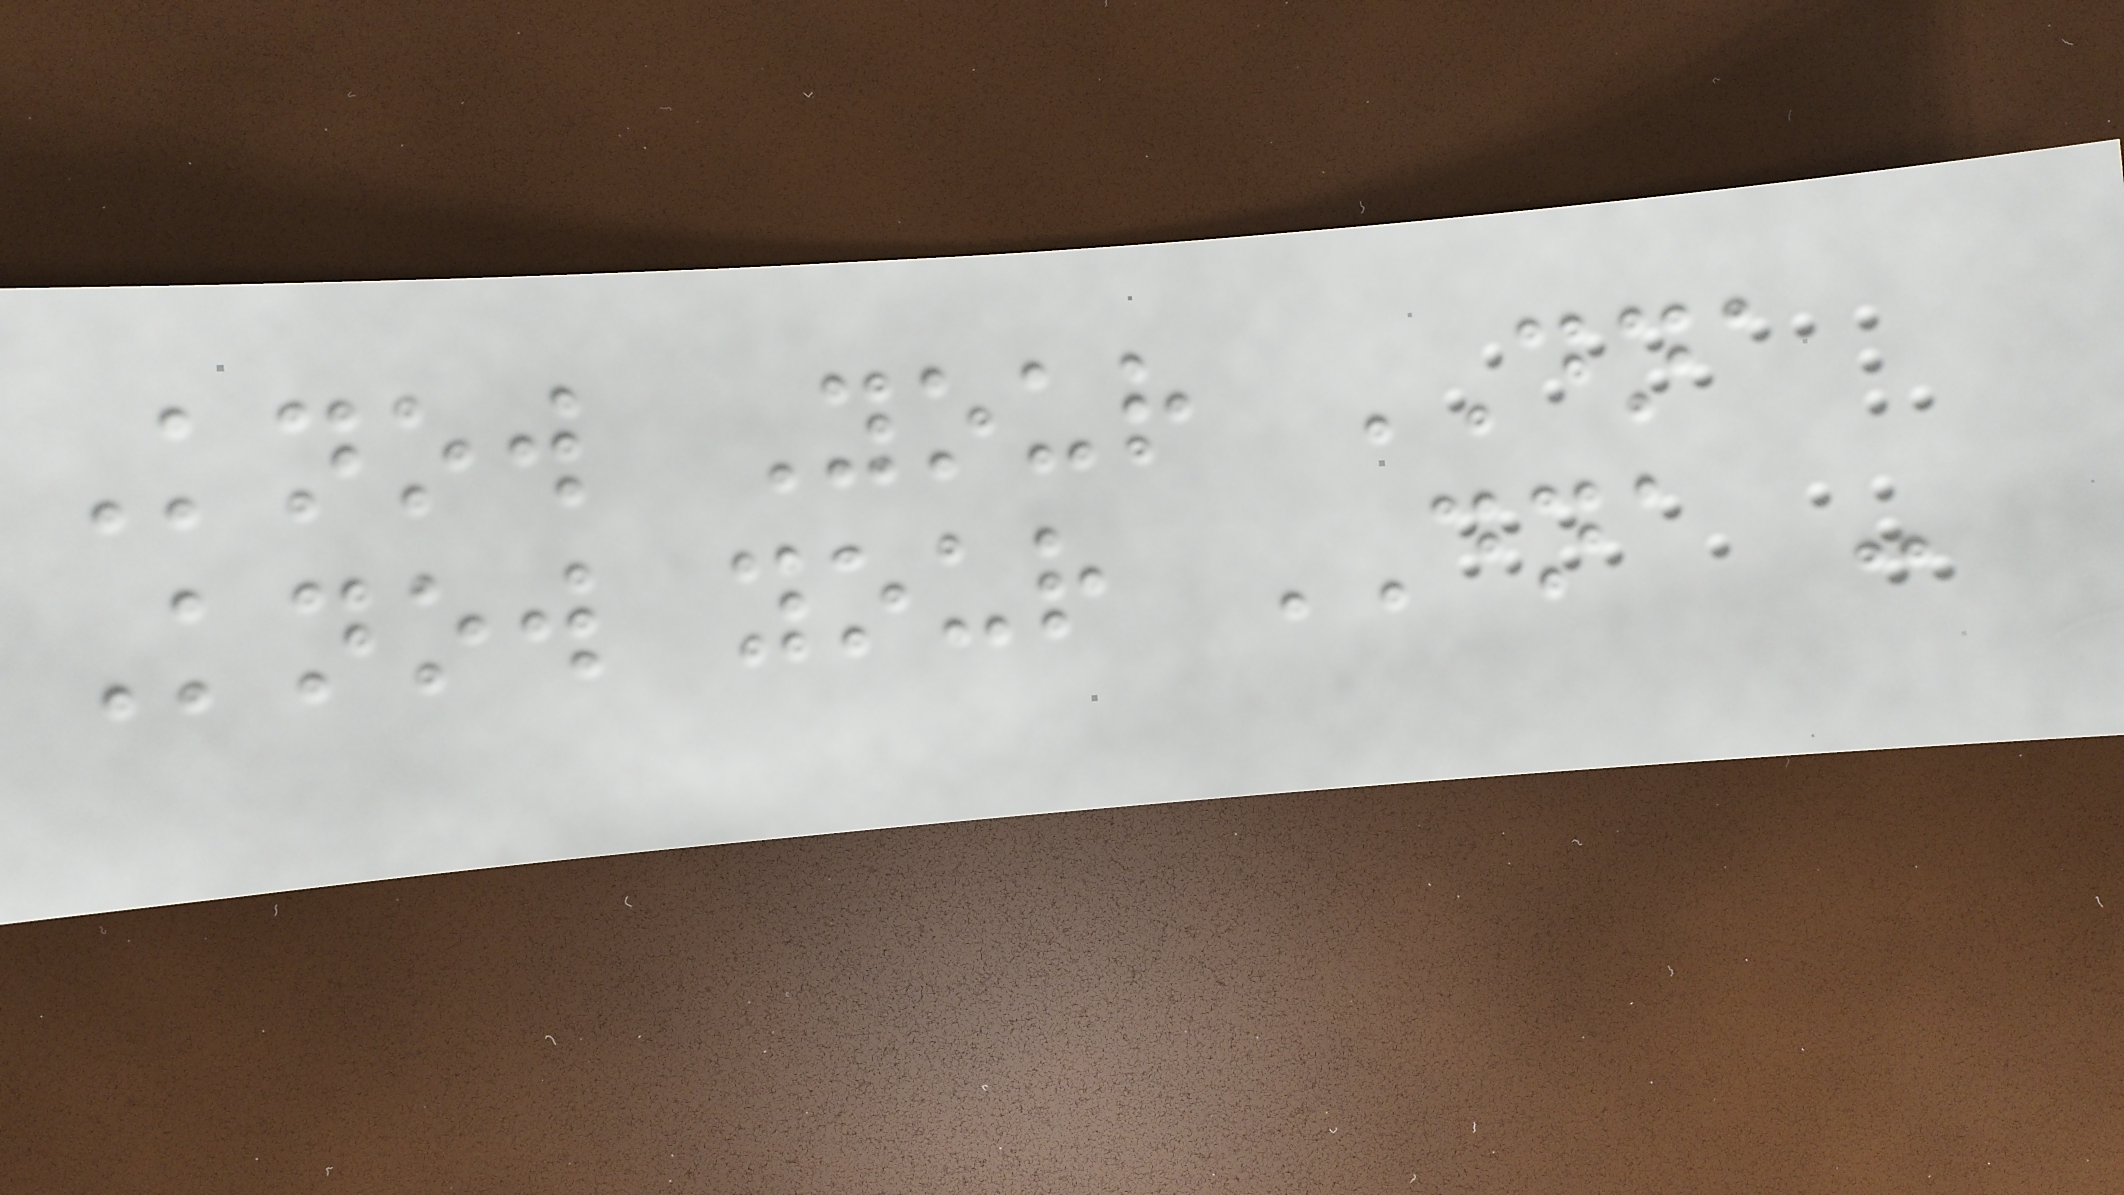Know Your DNA
Know your DNA -
